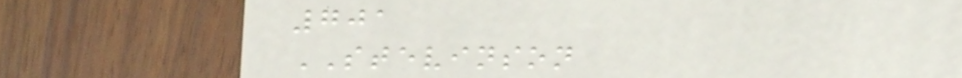701
STEVINSON
